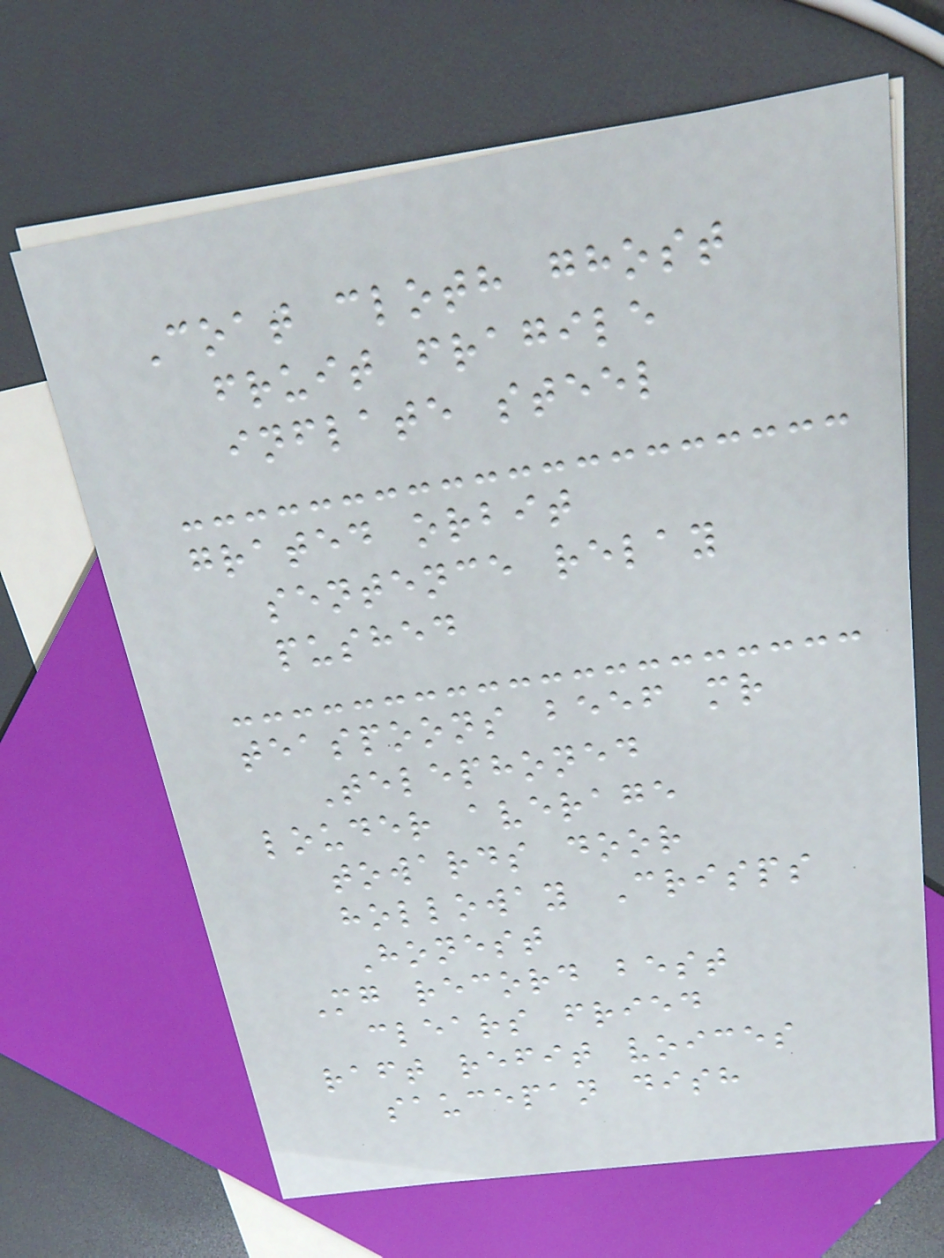Coat cloth ghost
fruit fragile
inflate steel
grated orbit
sentence relay
pushed
teaspoons beef mr
Telephoned
louder average
towards door
holloway Crisps
Honest
Mg record best
clears fried
raft refit voices
saucepan dish
